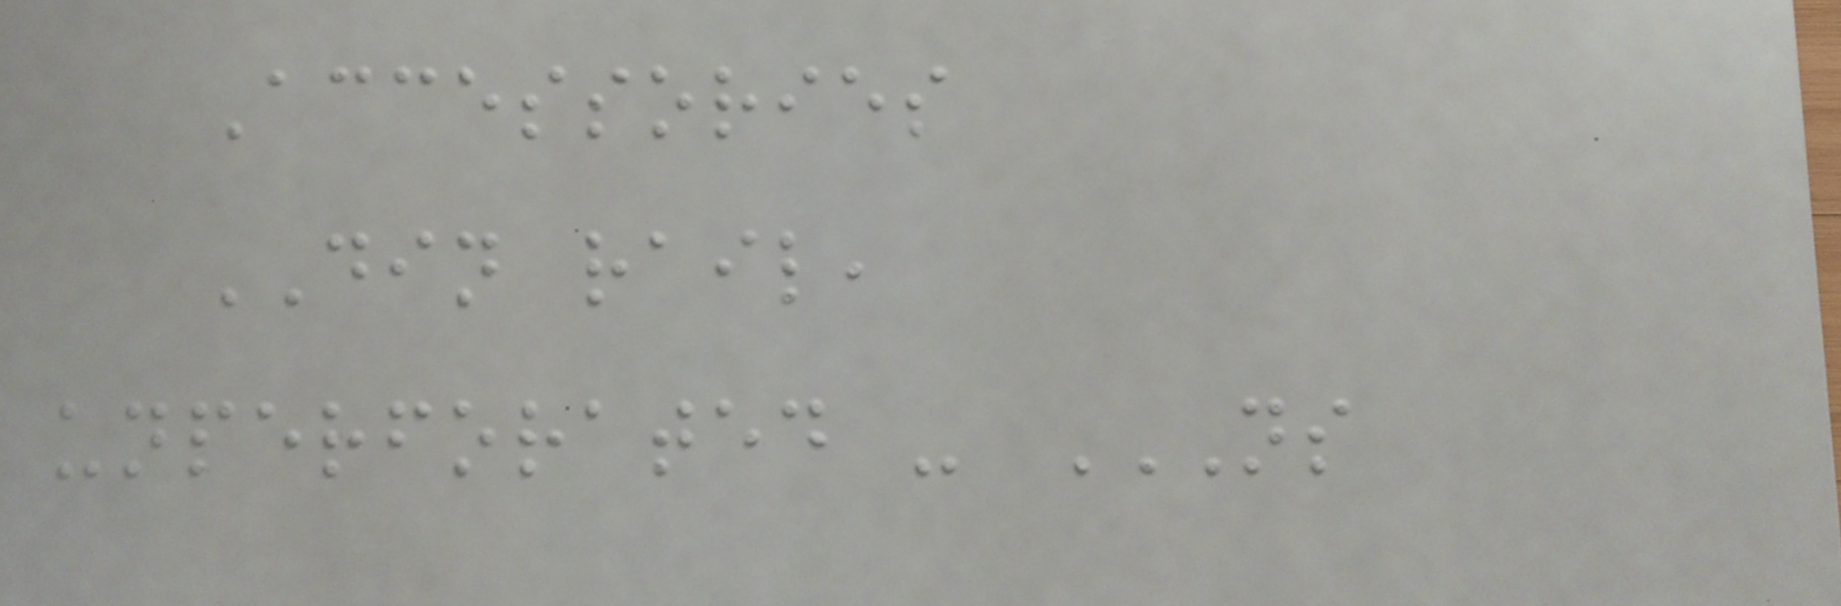Accessories
DIN rail,
unperforated - NS
